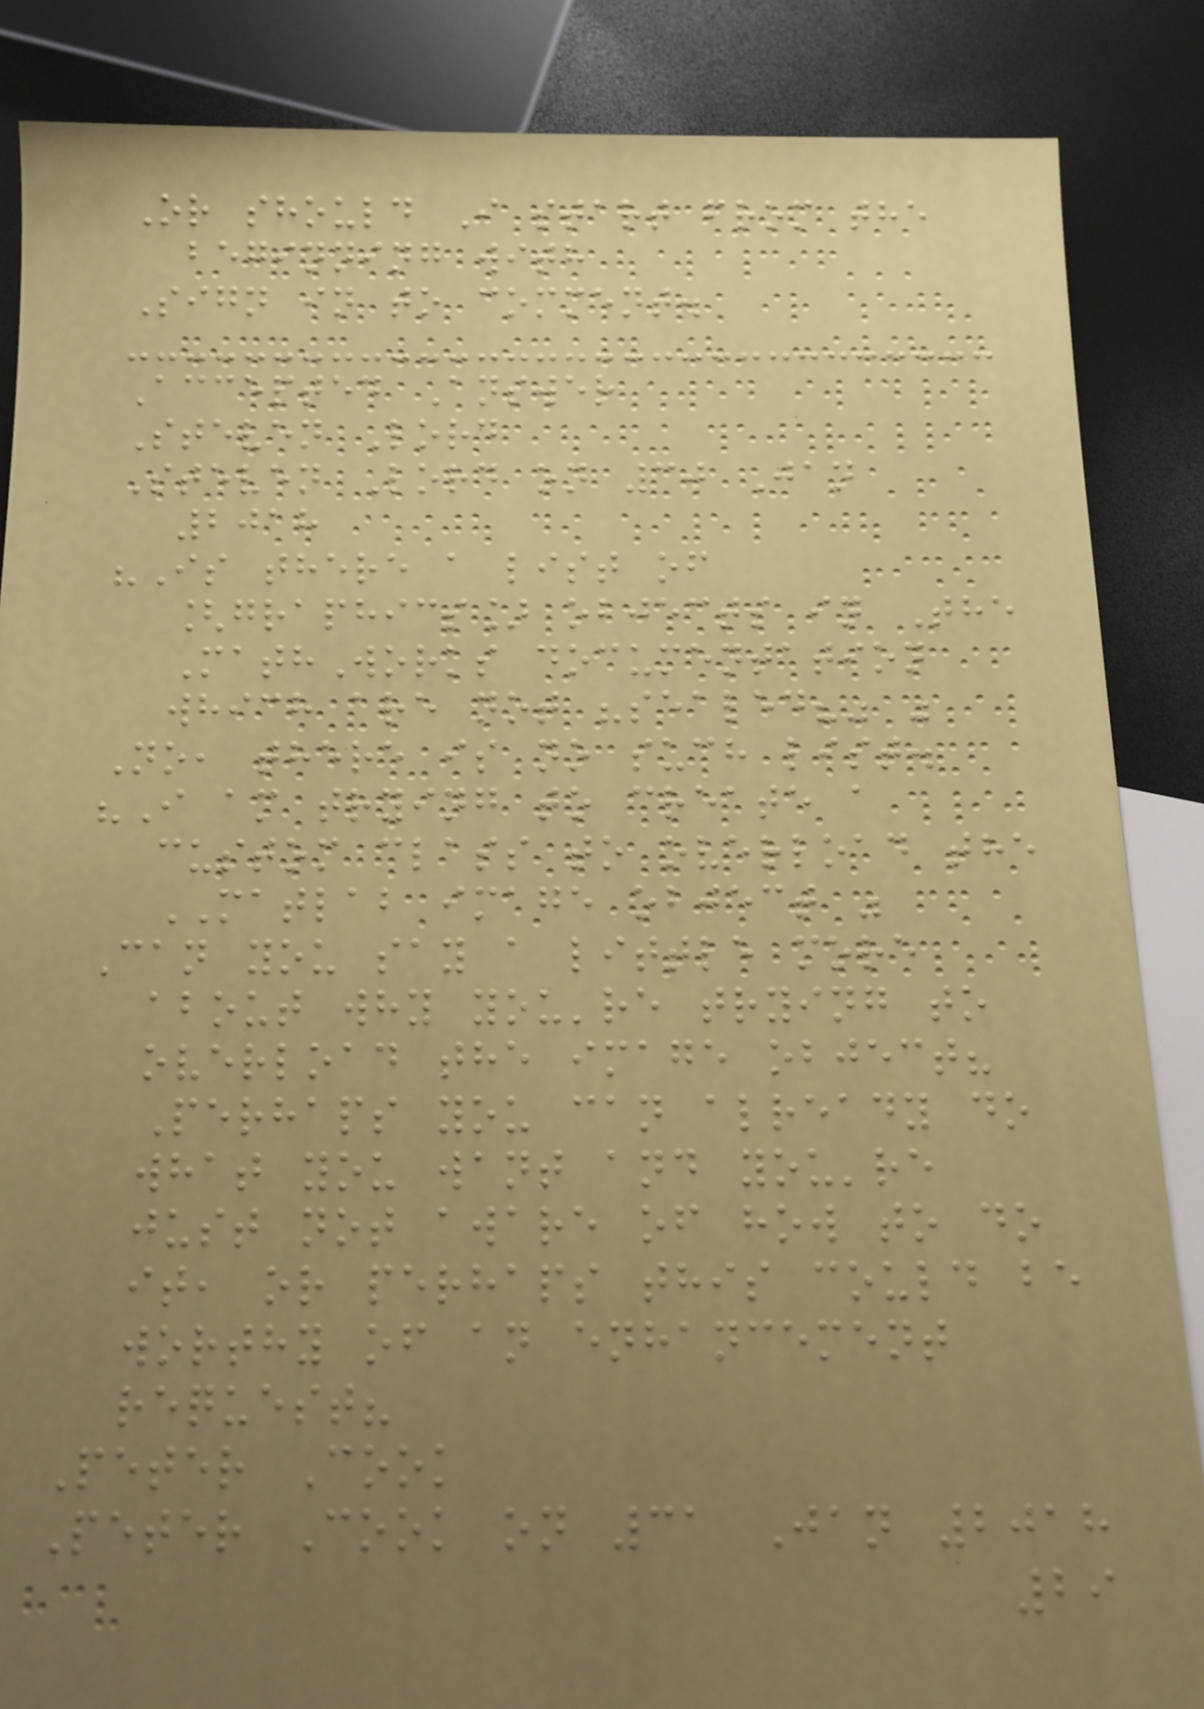Or should I start from the
beginning with
Sign in to comment.
Accepted Answer
Steven Lord
Steven Lord on 30 Jan
2018
"Is there a list of
[graphics] objects in The
MathWorks documentation
which are not "sealed?" "
No, there is no such list.
"I am trying to create a
custom class to overload the
MATLAB image object "
Can you say a little more
about why you're trying to
overload the image object?
Perhaps you can already do
what you want and you're
just not aware of how to do
it, or perhaps this could be
worthy of an enhancement
request?
Peter Cook
Peter Cook on 31 Jan 2018
29
